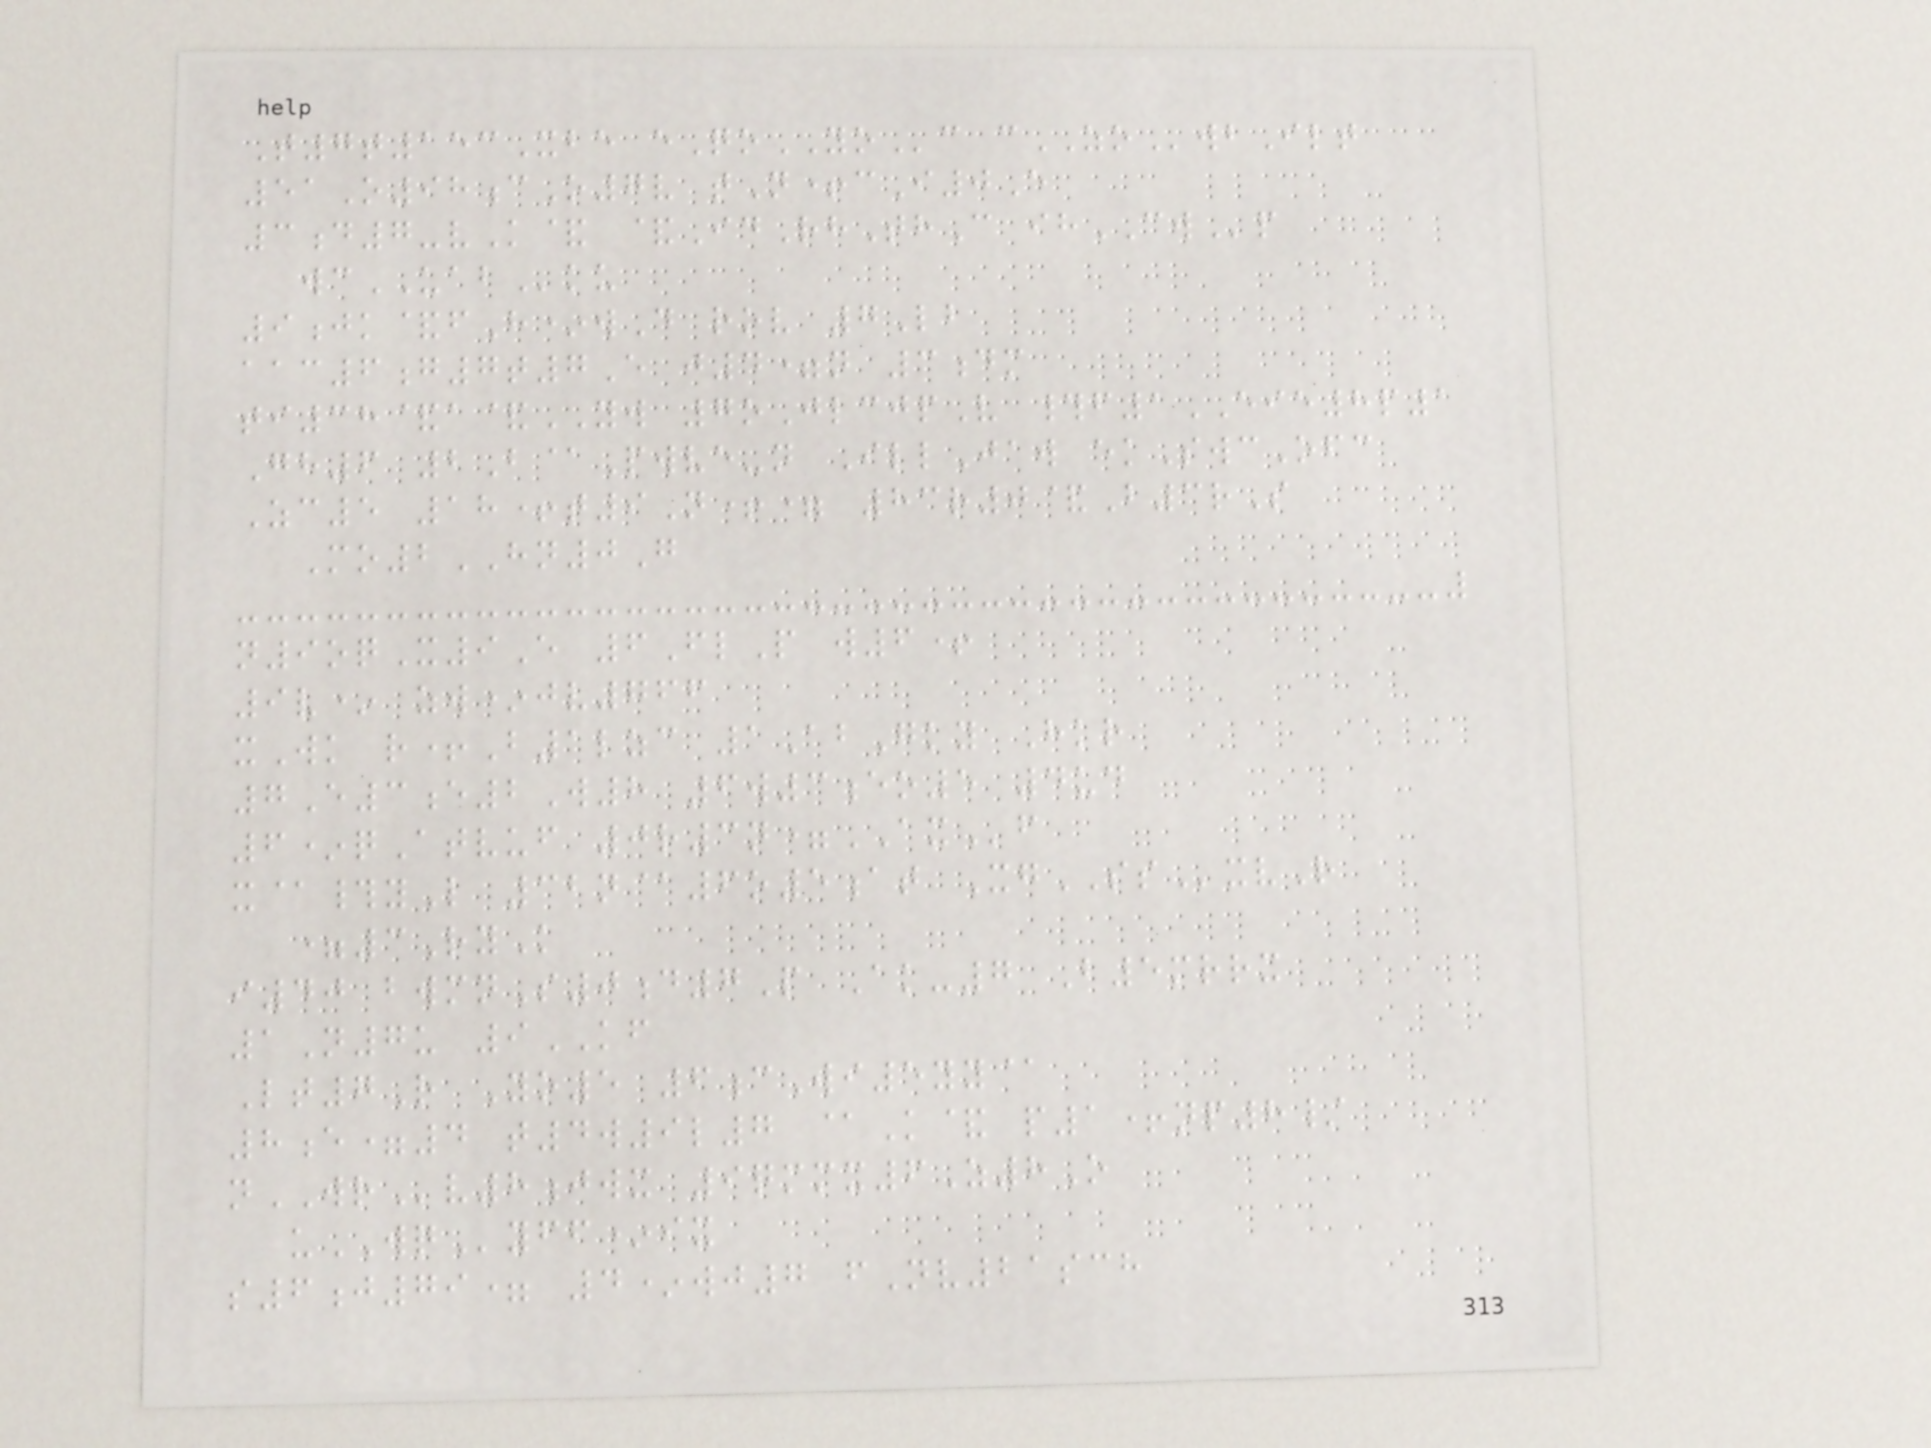T7t153Xbe eQoYOc cZOwbIlt
51O98cO7v tN+cI0E
3d7-vK& &IdRhThC ihCWp
wcUABku
9jk&fH*wD rov 7Lb
aac6g7t7E j4=n 3dm
ti38&a&YW 7oJlcjpV #f1EIE8p1
Gh6 2B@Pwve-n IllJaw ekSwcOfc
Zc5 18+t9N+= 83r0&B3rS
Mo2HN0G
n9oqX9E 6FlP w6+
9v* zw*jv766
xWk r+B1lzc 1AbGky Hkr
7E3e2W8 6w3eo5 4ud
6*qAtvuf 0r3n=AXf
x@#yL 32n@6o5at XgSSxvR
=3RyK
i40 bwmnS0d7P Ak-7 B5mrrx
1N7u 9KF
Lt7R Yo5 6cWi5yy@
8e=4 t4w9l7 @K& p1+np8/
nWRv8jwx 9qmmx6Z8O
uWQyff*ix
s6j79= 4*wj7 fNv21sch
